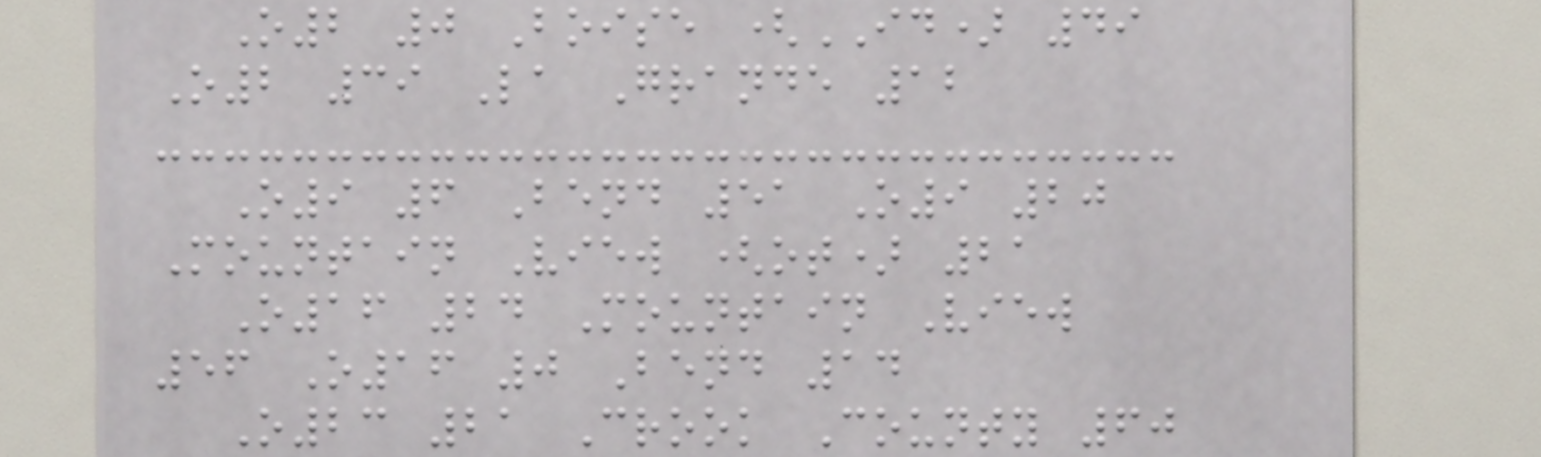O2 0 Boise (ID) 49
O2 39 La Grande 12
O9 6 Bend 51 O9 20
Mountain View (ot) 21
O16 24 Mountain View
56 O16 0 Bend 14
O23 21 Crook County 60
